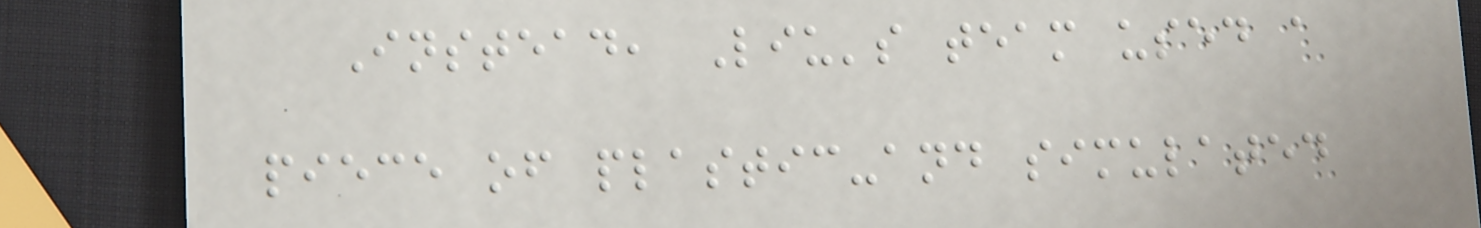Instead, Liu's team used a
piece of plastic-and simulated
